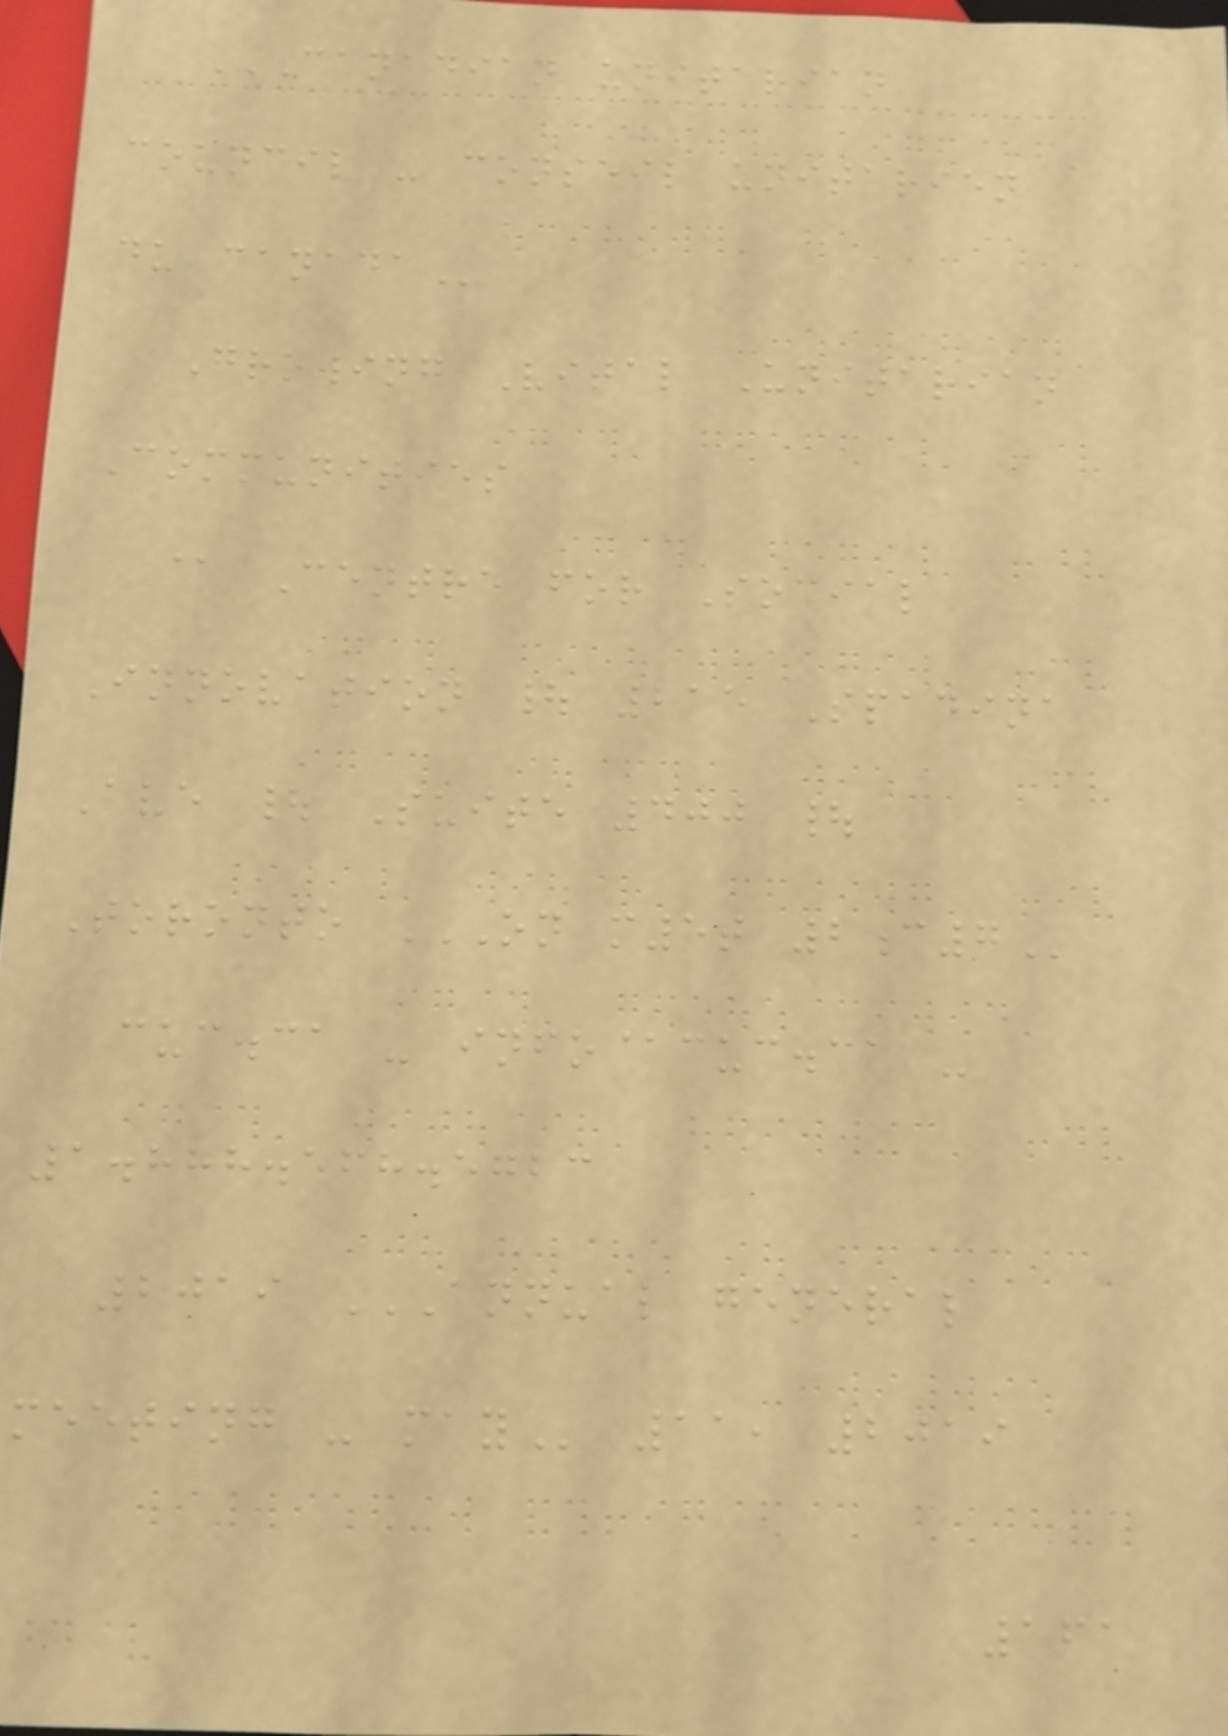CANADIAN UNITARIAN
COUNCIL - CONSEIL UNITARIEN
DU CANADA
Growing Vital Unitarian
Communities
@ Centre for Social
Innovation | 215 Spadina
Ave | Suite 400 |
Toronto ON M5T 2C7
cuc.ca - info@cuc.ca -
1.888.568.5723
2019 ANNUAL GENERAL
MEETING - MAY 11, 2019
161
